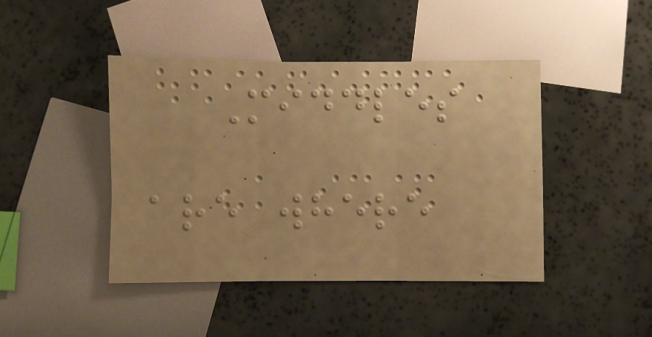Middles
are where
